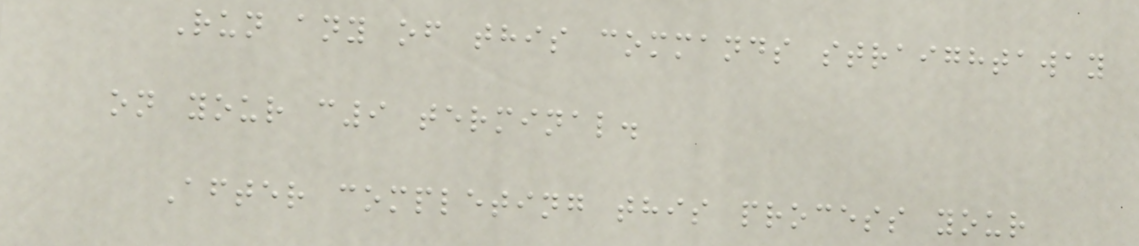Run any of this commands straightaway
on your c9 terminal.
After completing this process your
